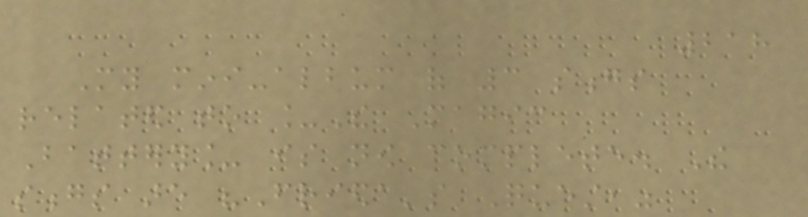218
My mini-album of 3 songs
related to _The Magic
Battery_ is now complete. The
songs are "Frieda's Quest,"
